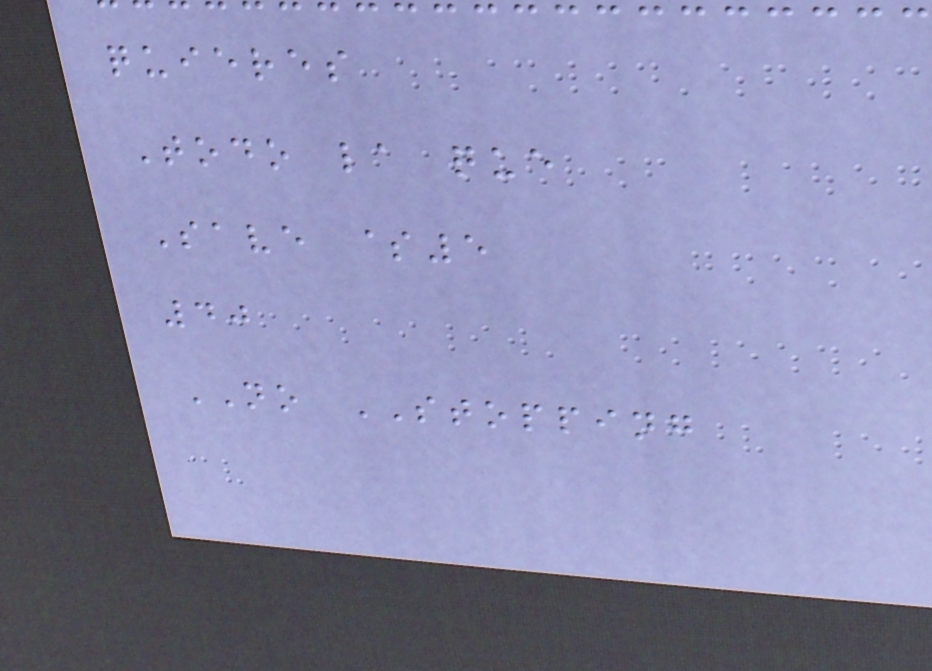quieres
Todo la que
Save $5
40
NO STOPPING
